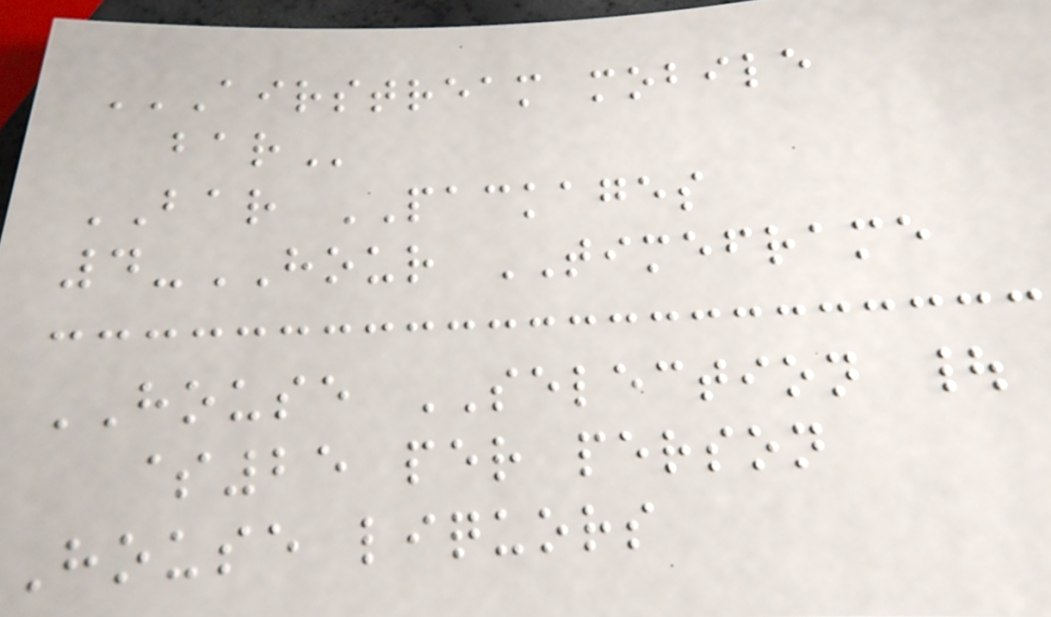AIRSTREAM MOBILE
BAR
BAR PACKAGES
4-HOUR TIMEFRAME
HOUSE SELECTION |
$25 per person
House liquors
